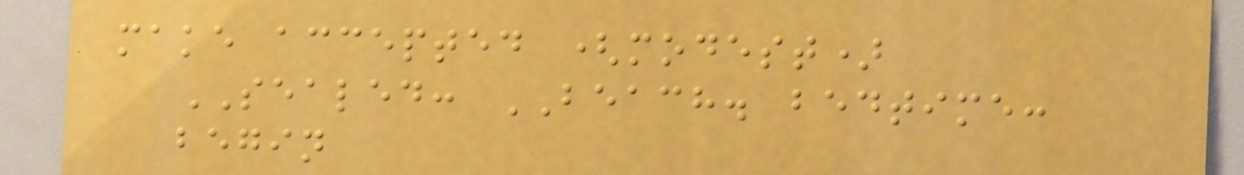make accepted (modest)
SEALED: BEACH. bedtime:
begin
